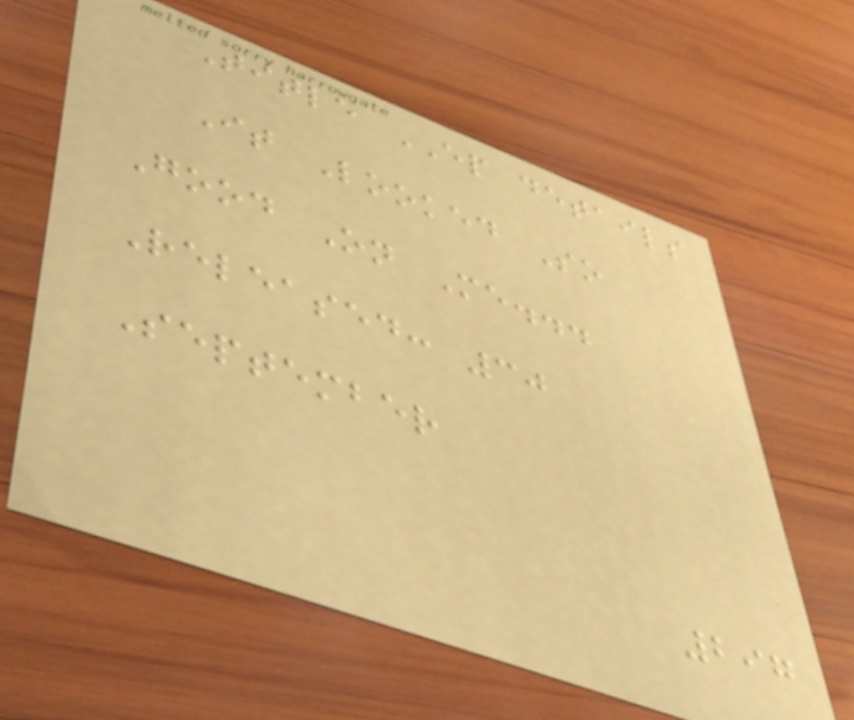Title EP details
It Looked So
Good On Me...
Released: 30
September
297
